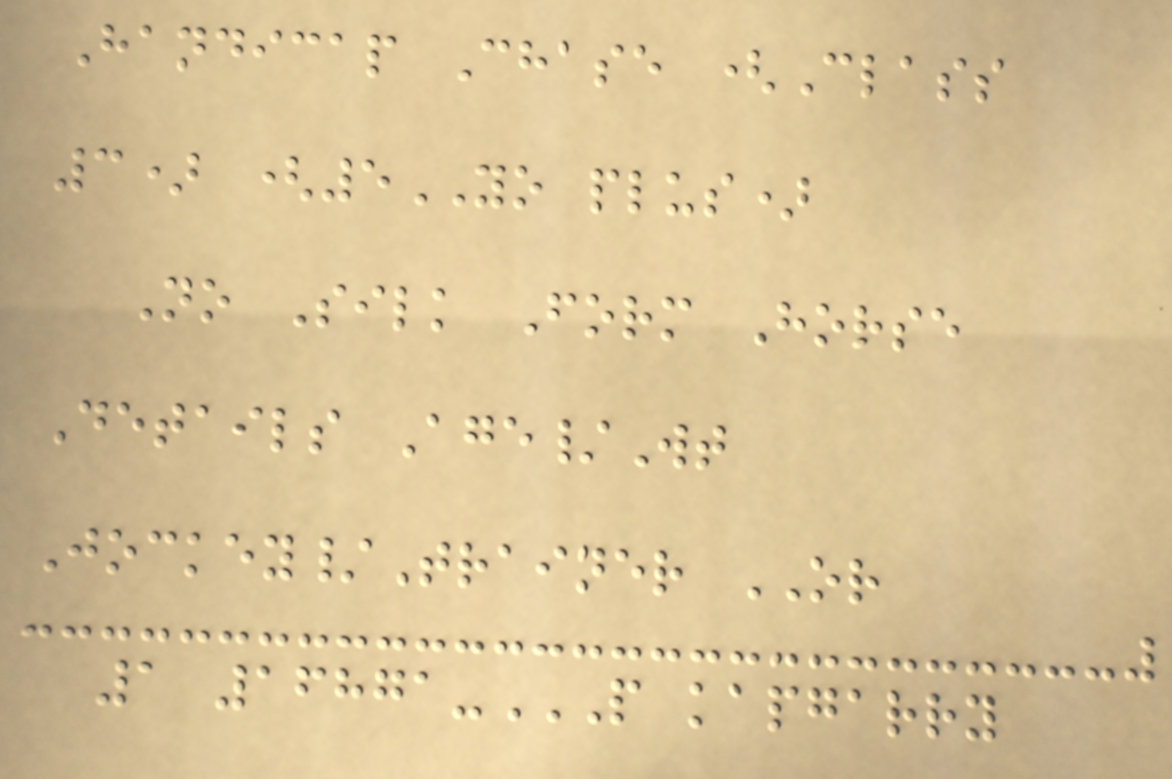Handicap Chase (Class
3) (5YO plus)
No Silk Form Horse
Details Age/Wt
Jockey/Trainer OR
1 16871-P KAPGARRY
